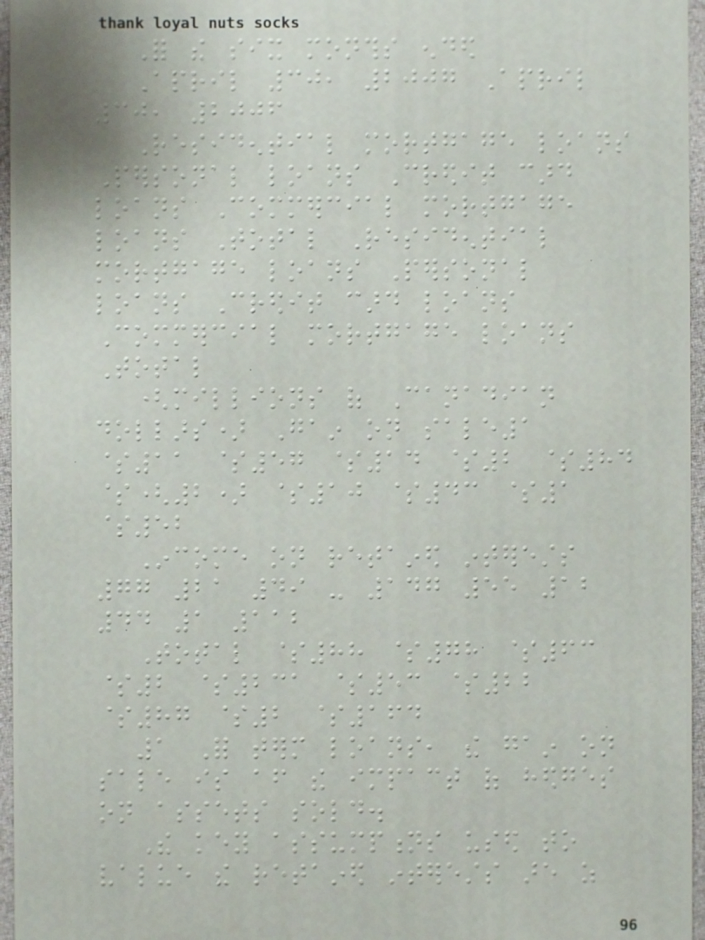For the six months ended
April 30, 2007 April
30, 2006
Residential mortgage loans
Personal loans Credit card
loans Commercial mortgage
loans Total Residential
mortgage loans Personal
loans Credit card loans
Commercial mortgage loans
Total
(millions of Canadian
dollars) Gain on sale1
$11 $57 $14 $2 $84
$(2) $10 $43 $1
$52
Income on retained interests
77 21 49 - 147 55 12
44 1 112
Total $88 $78 $63
$2 $231 $53 $22
$87 $2 $164
1 For term loans, the gain on
sale is after the impact of hedges
on assets sold.
The key assumptions used to
value the retained interests are as
